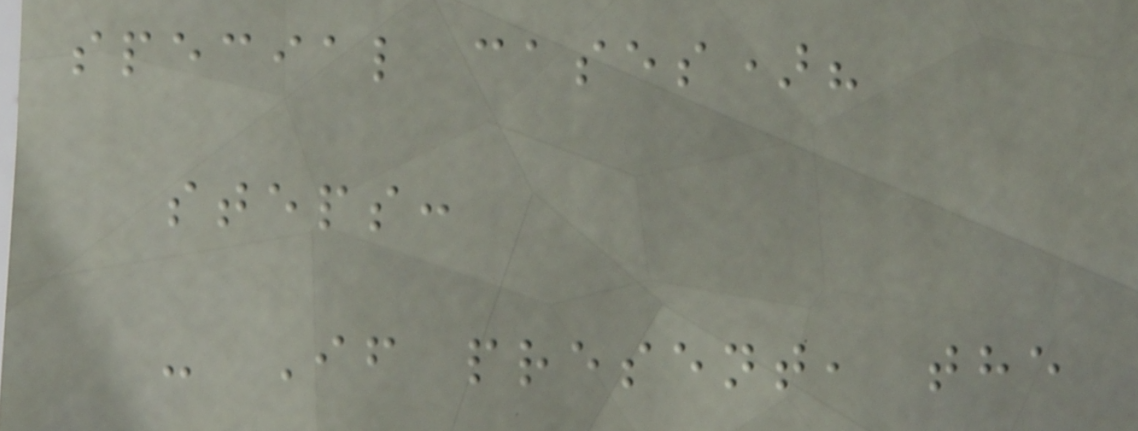special cases)?
steps:
- If present, the
